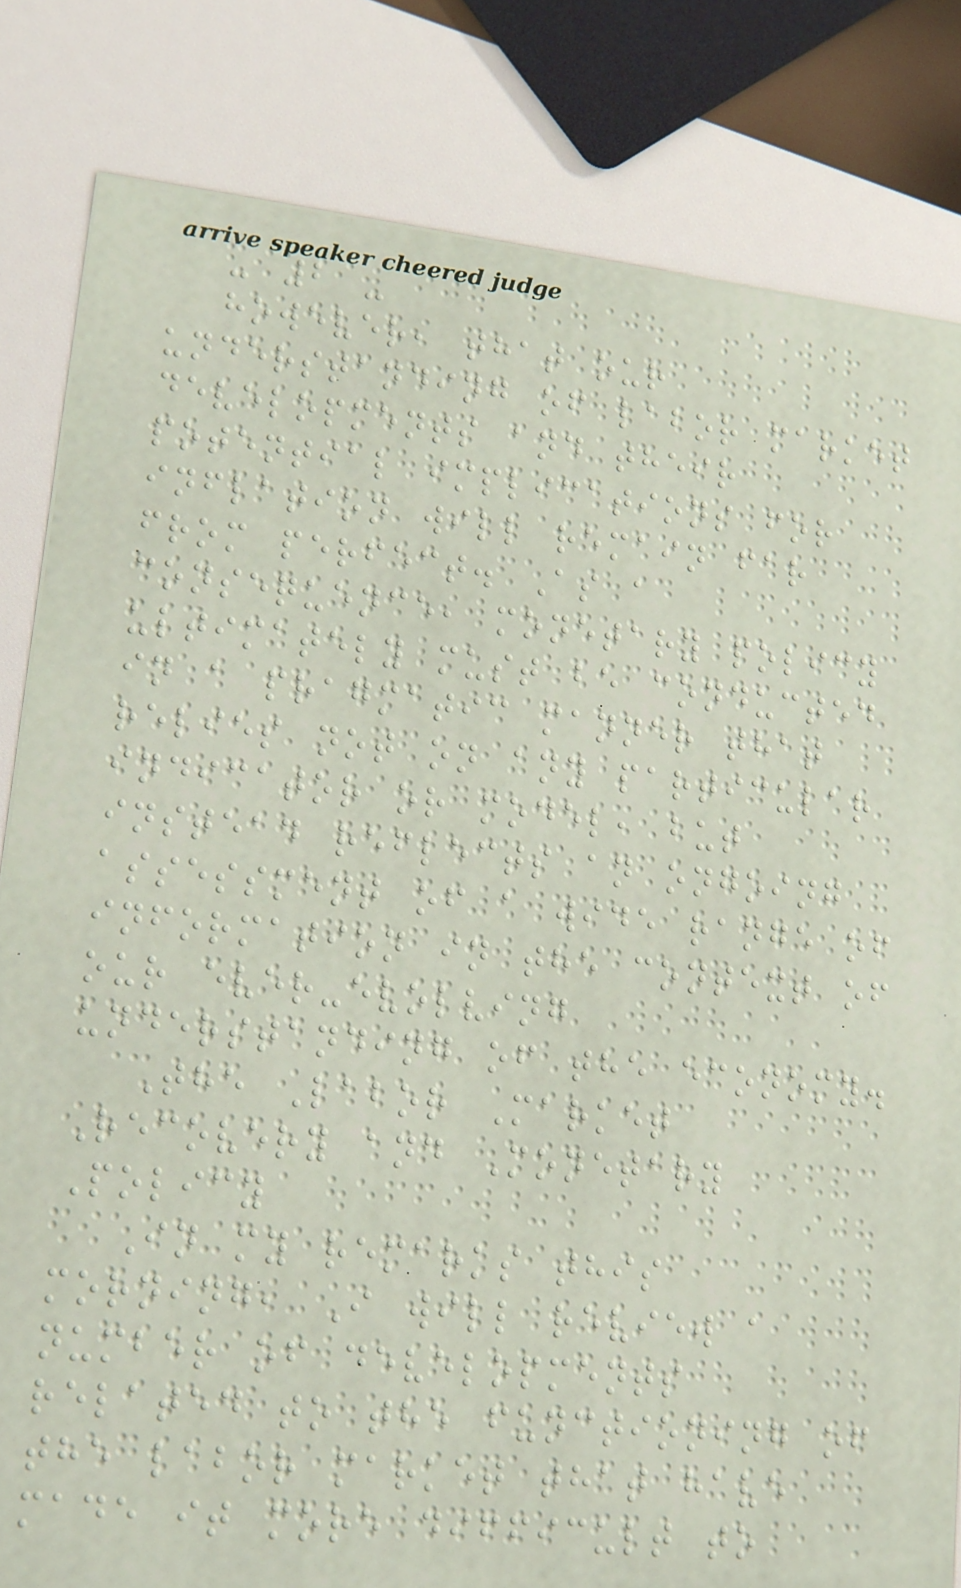- 2 -
however, that our
understanding of labor market
developments and their
potential implications for
inflation will remain far
from perfect. As a
consequence, monetary policy
ultimately must be conducted
in a pragmatic manner that
relies not on any particular
indicator or model, but
instead reflects an ongoing
assessment of a wide range of
information in the context of
our ever-evolving
understanding of the economy.
The Labor Market
Recovery and Monetary
Policy
In my remarks this
morning, I will review a
number of developments
related to the functioning of
the labor market that have
made it more difficult to
